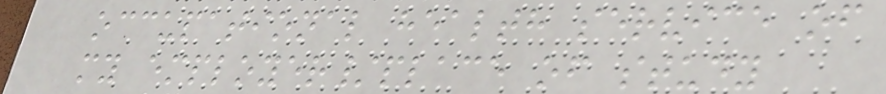occupational health service of
my employer/place of study
